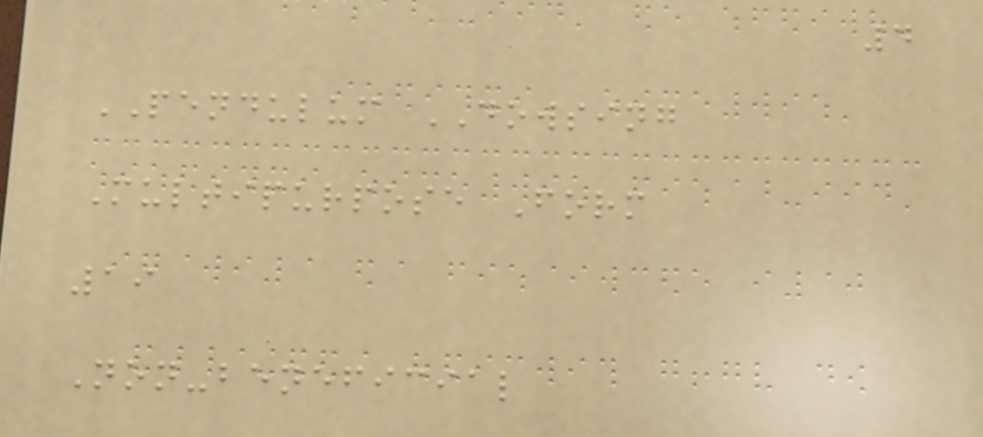4
PENDULUM DOWSING
Multipurpose Form
19
Non-beneficial
